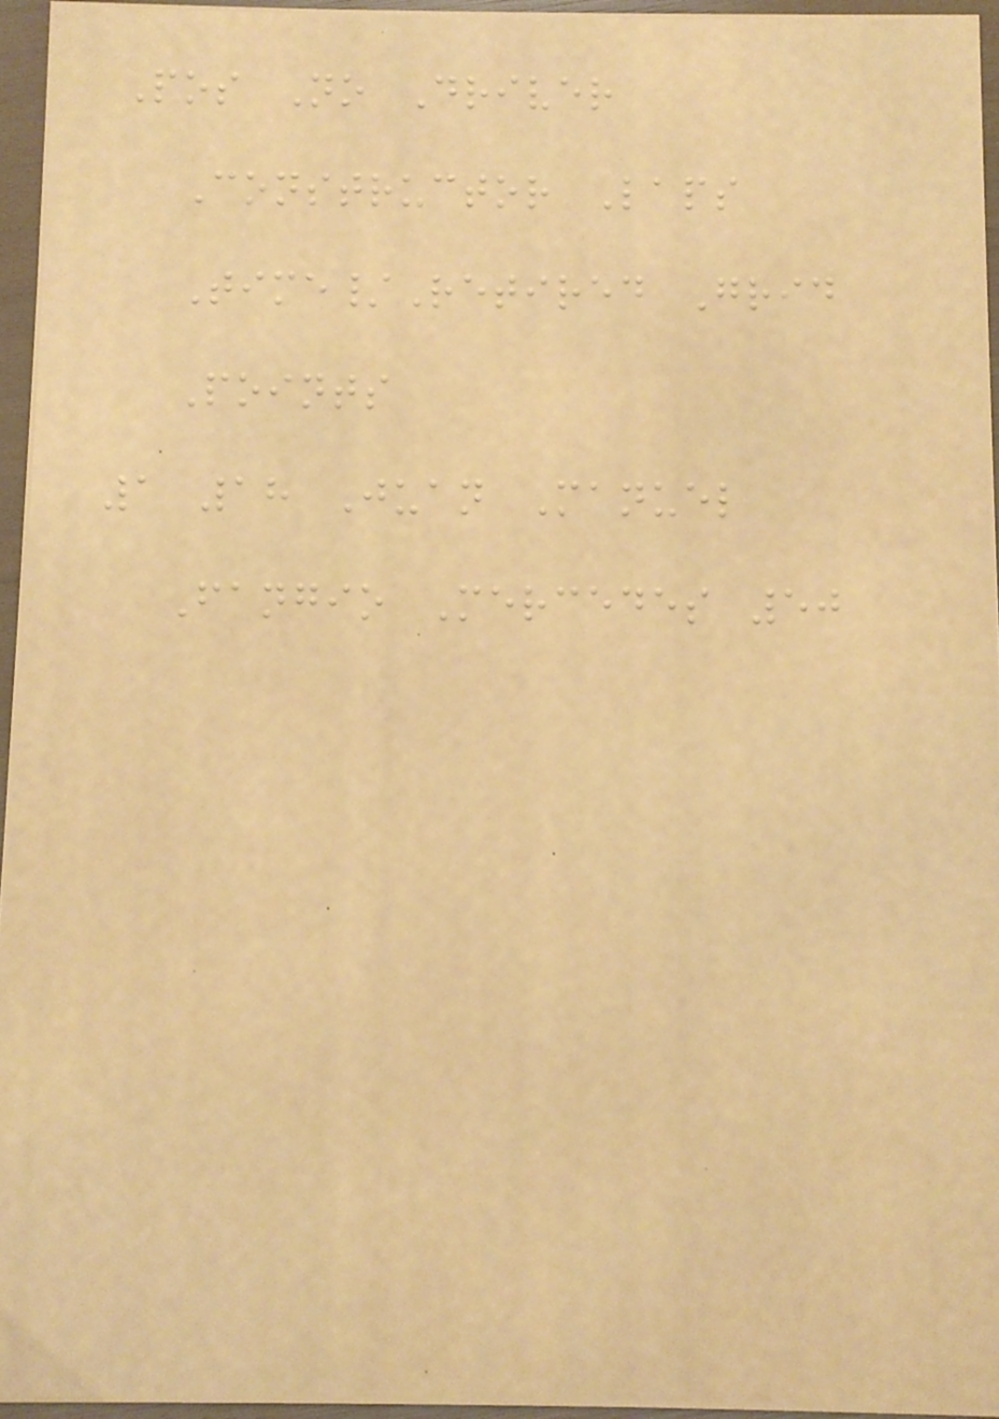Pos No Driver
Constructor Laps
Time/Retired Grid
Points
1 18 Juan Manuel
Fangio Mercedes 50
